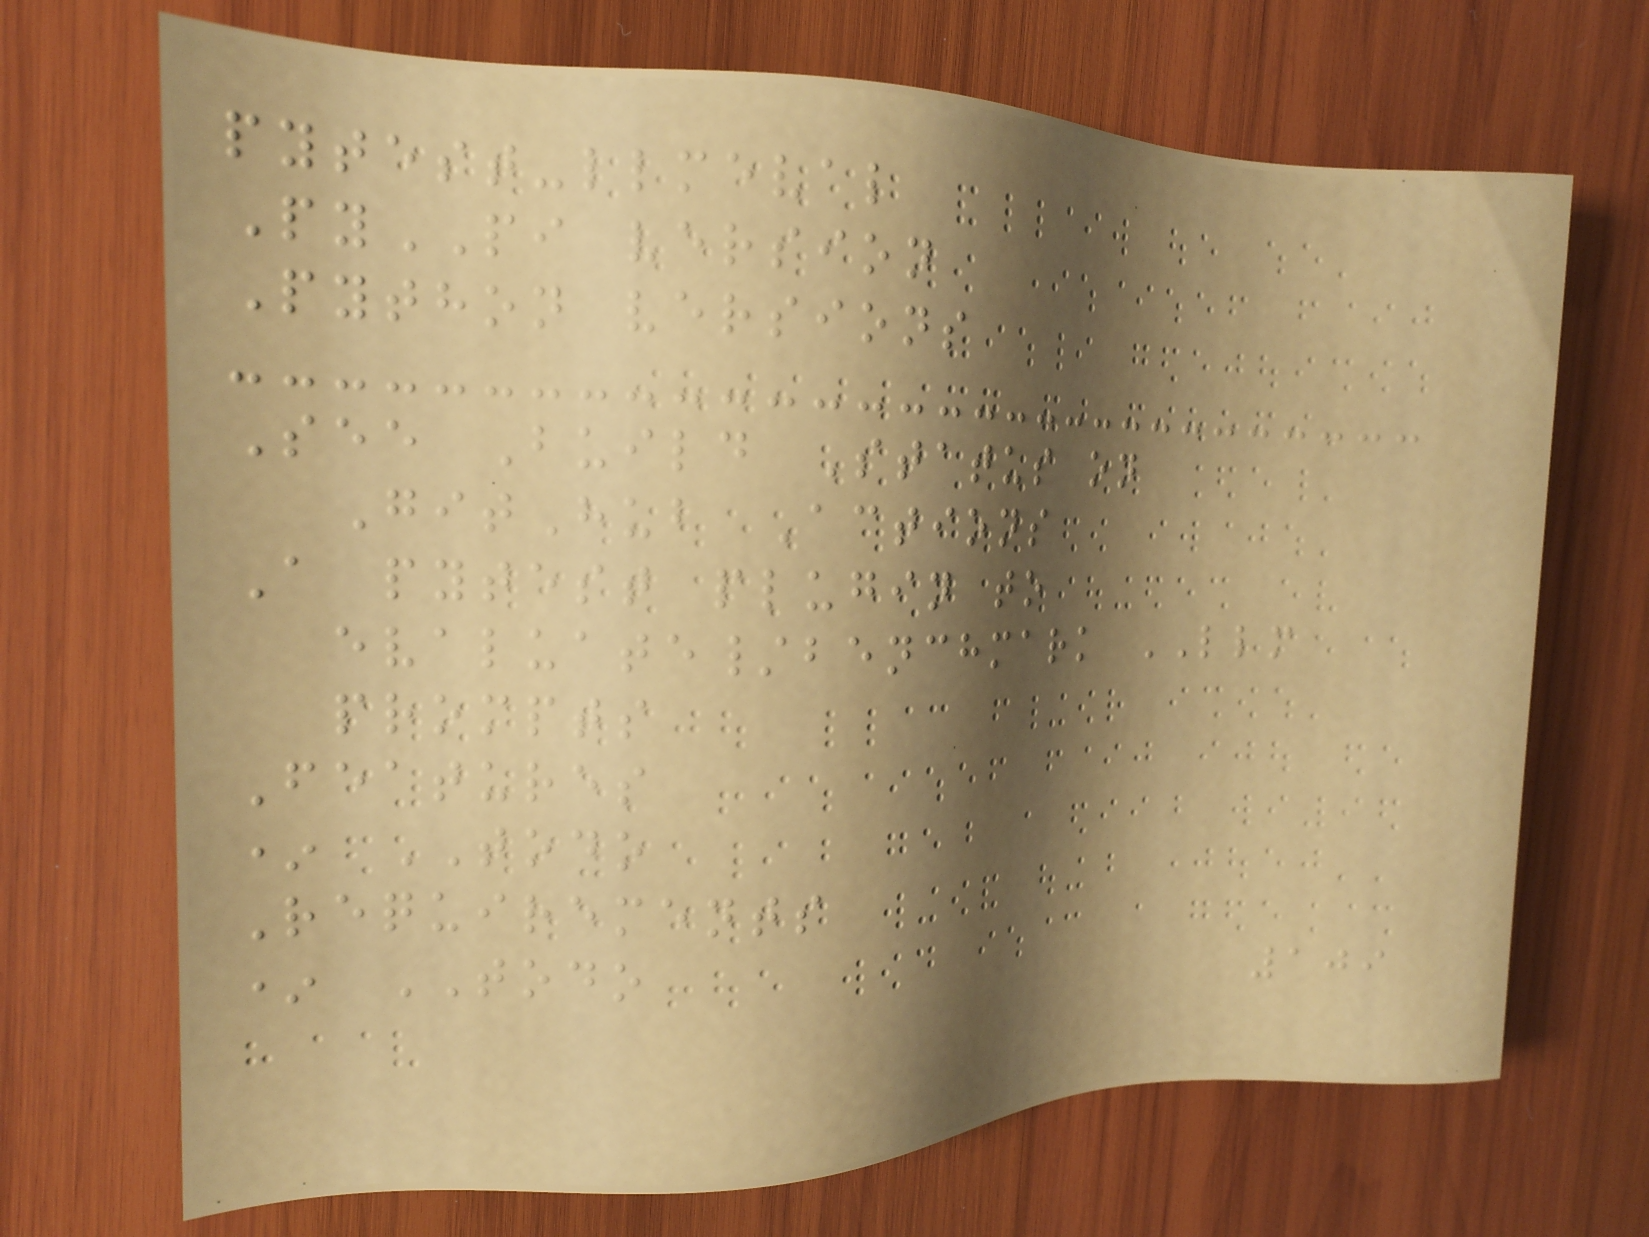pytest-llmeval
PyPI version
Python versions
See Build Status on
GitHub Actions
A pytest plugin to
evaluate/benchmark LLM
prompts
Features
* TODO
Requirements
* TODO
109
